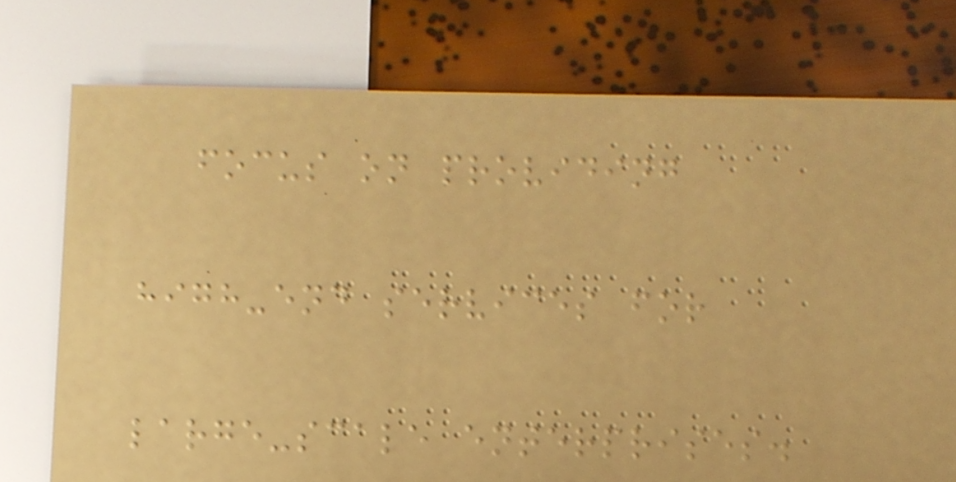focus on providing
high-end services for
large-scale enterprises.
